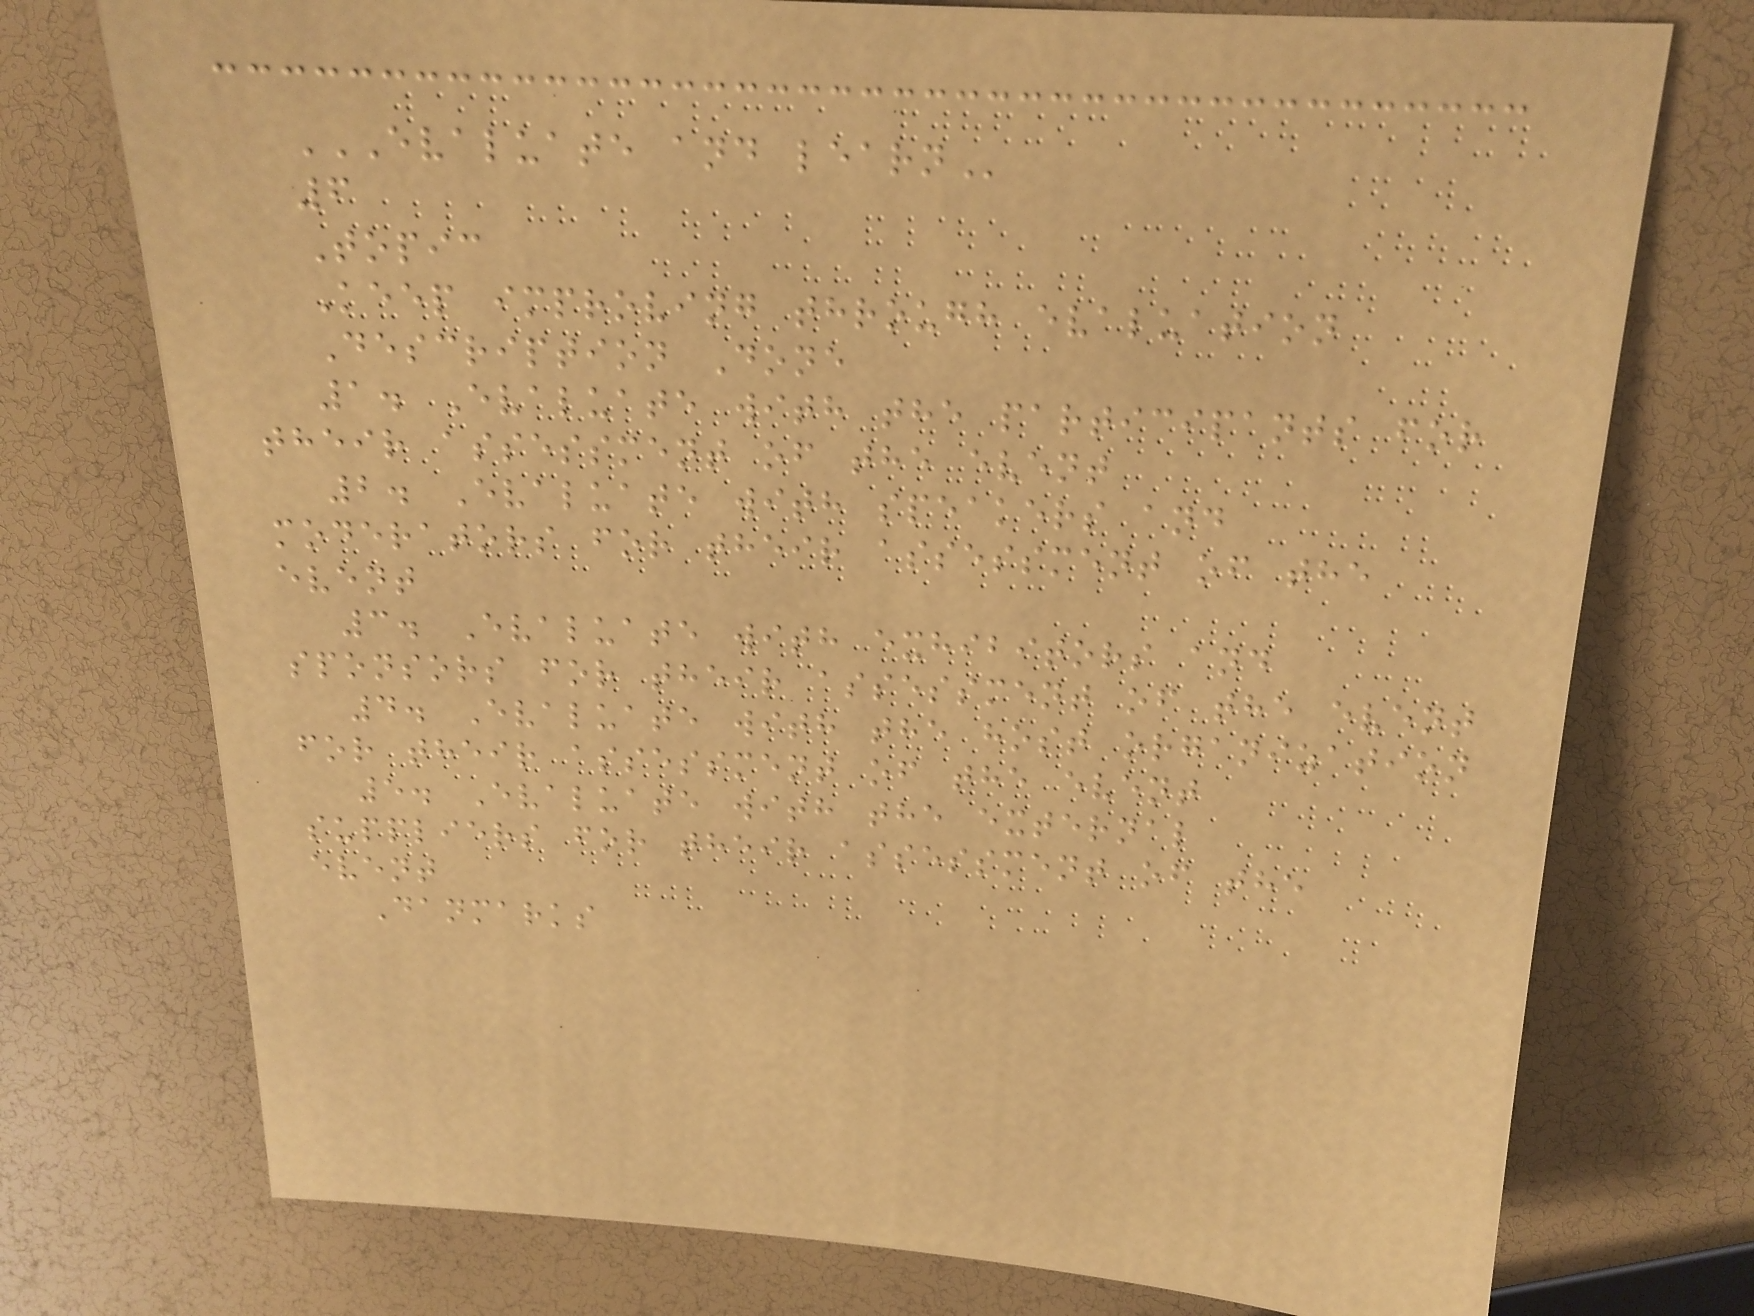EVALUATE AND LEARN
6
Topic
Keep improving through evaluation
Description Done
1. Evaluate with the participants for
their assessment of the event
2. Evaluate with speakers and
moderators for their assessment of the
event
3. Evaluate with exhibitors and
sponsors for their assessment of the event
4. Evaluate with the host organization
for their assessment of the event
5. Evaluate with the external
suppliers for their assessment of the
event
Danmarks
